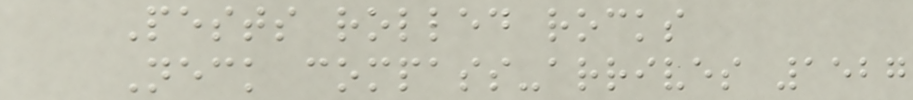Pests rolled rocks
Neck compass-arrives 1527
